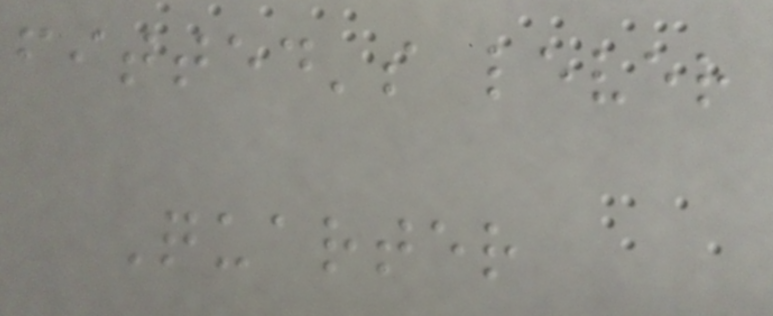fitted's lever
Quarter
